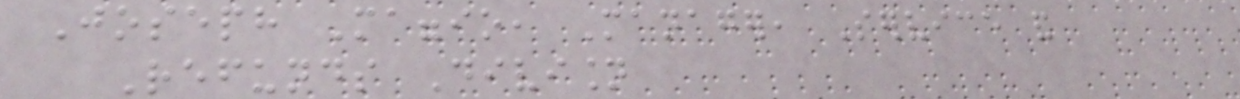Joseph Maggio, Manager, Service and
Refunds Division
